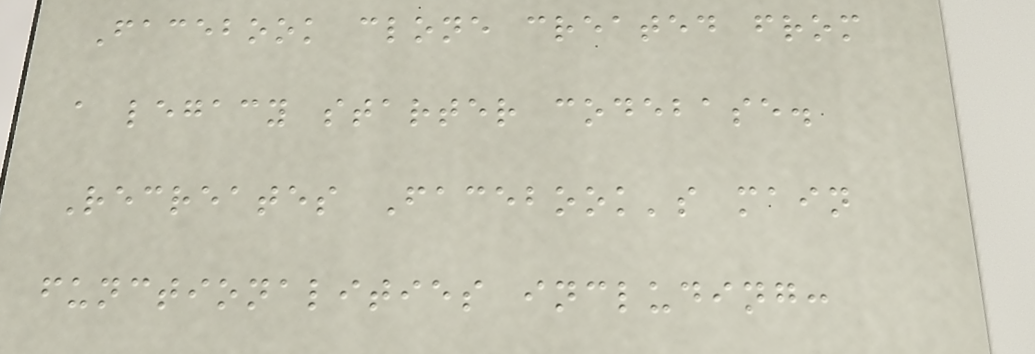Facebook clone created from
a legacy starter codebase.
Recreates Facebook's main
functionalities including:
